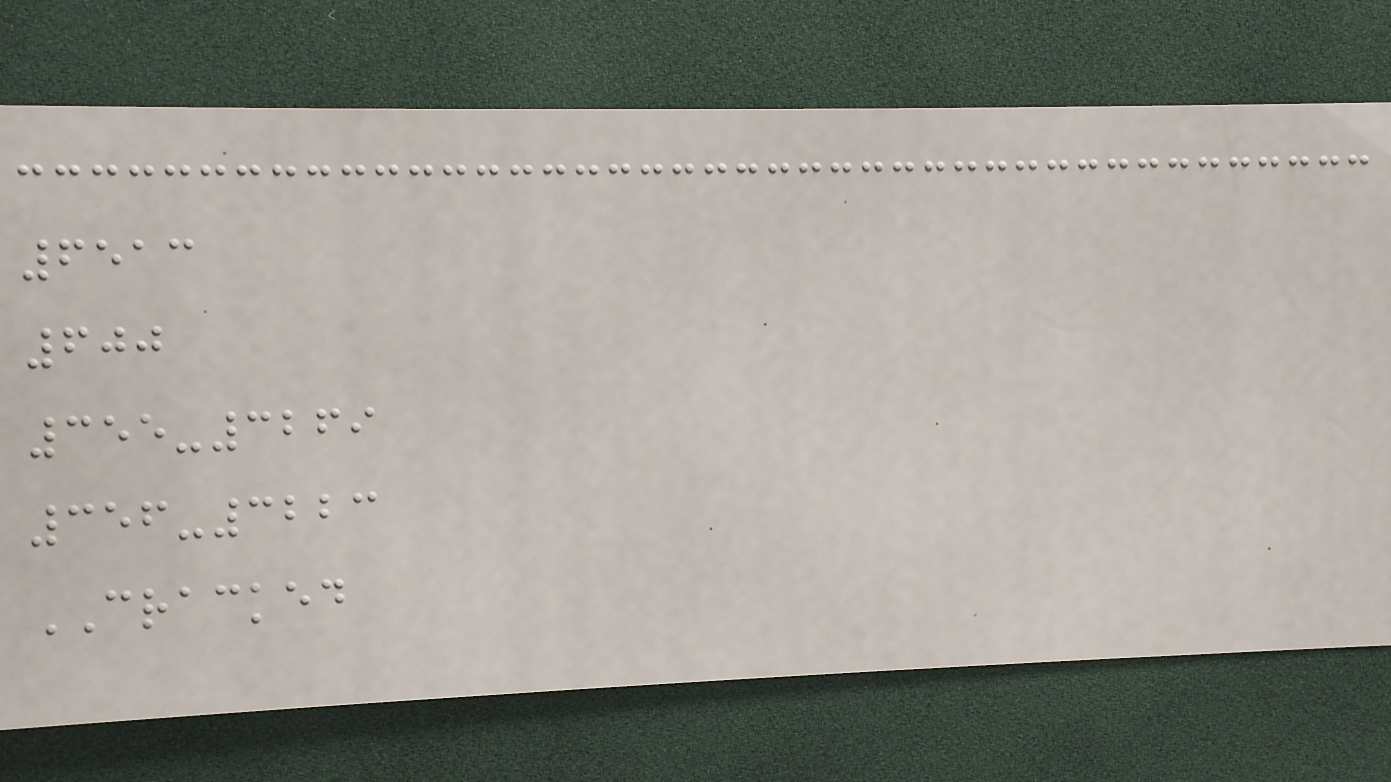6513
600
355-3269
356-3223
CRACKED
